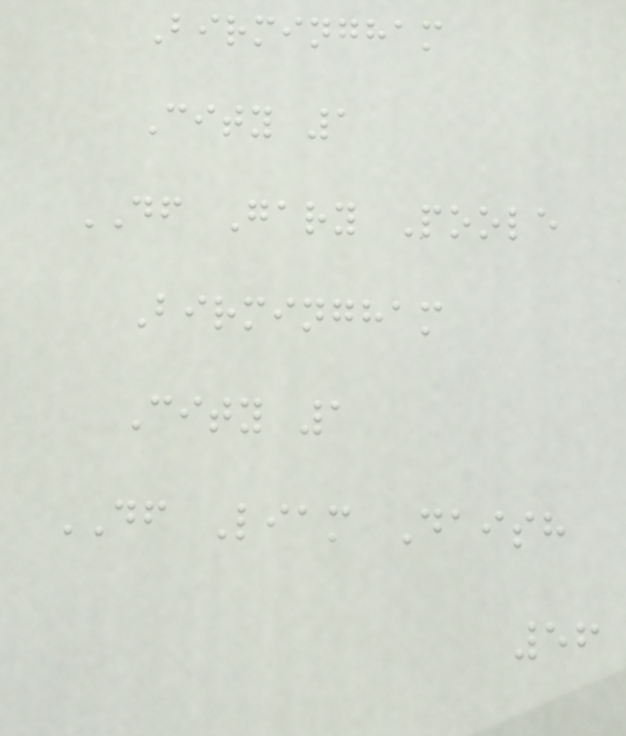Birmingham
City 1
DF Gary Poole
Birmingham
City 1
DF Liam Daish
56
